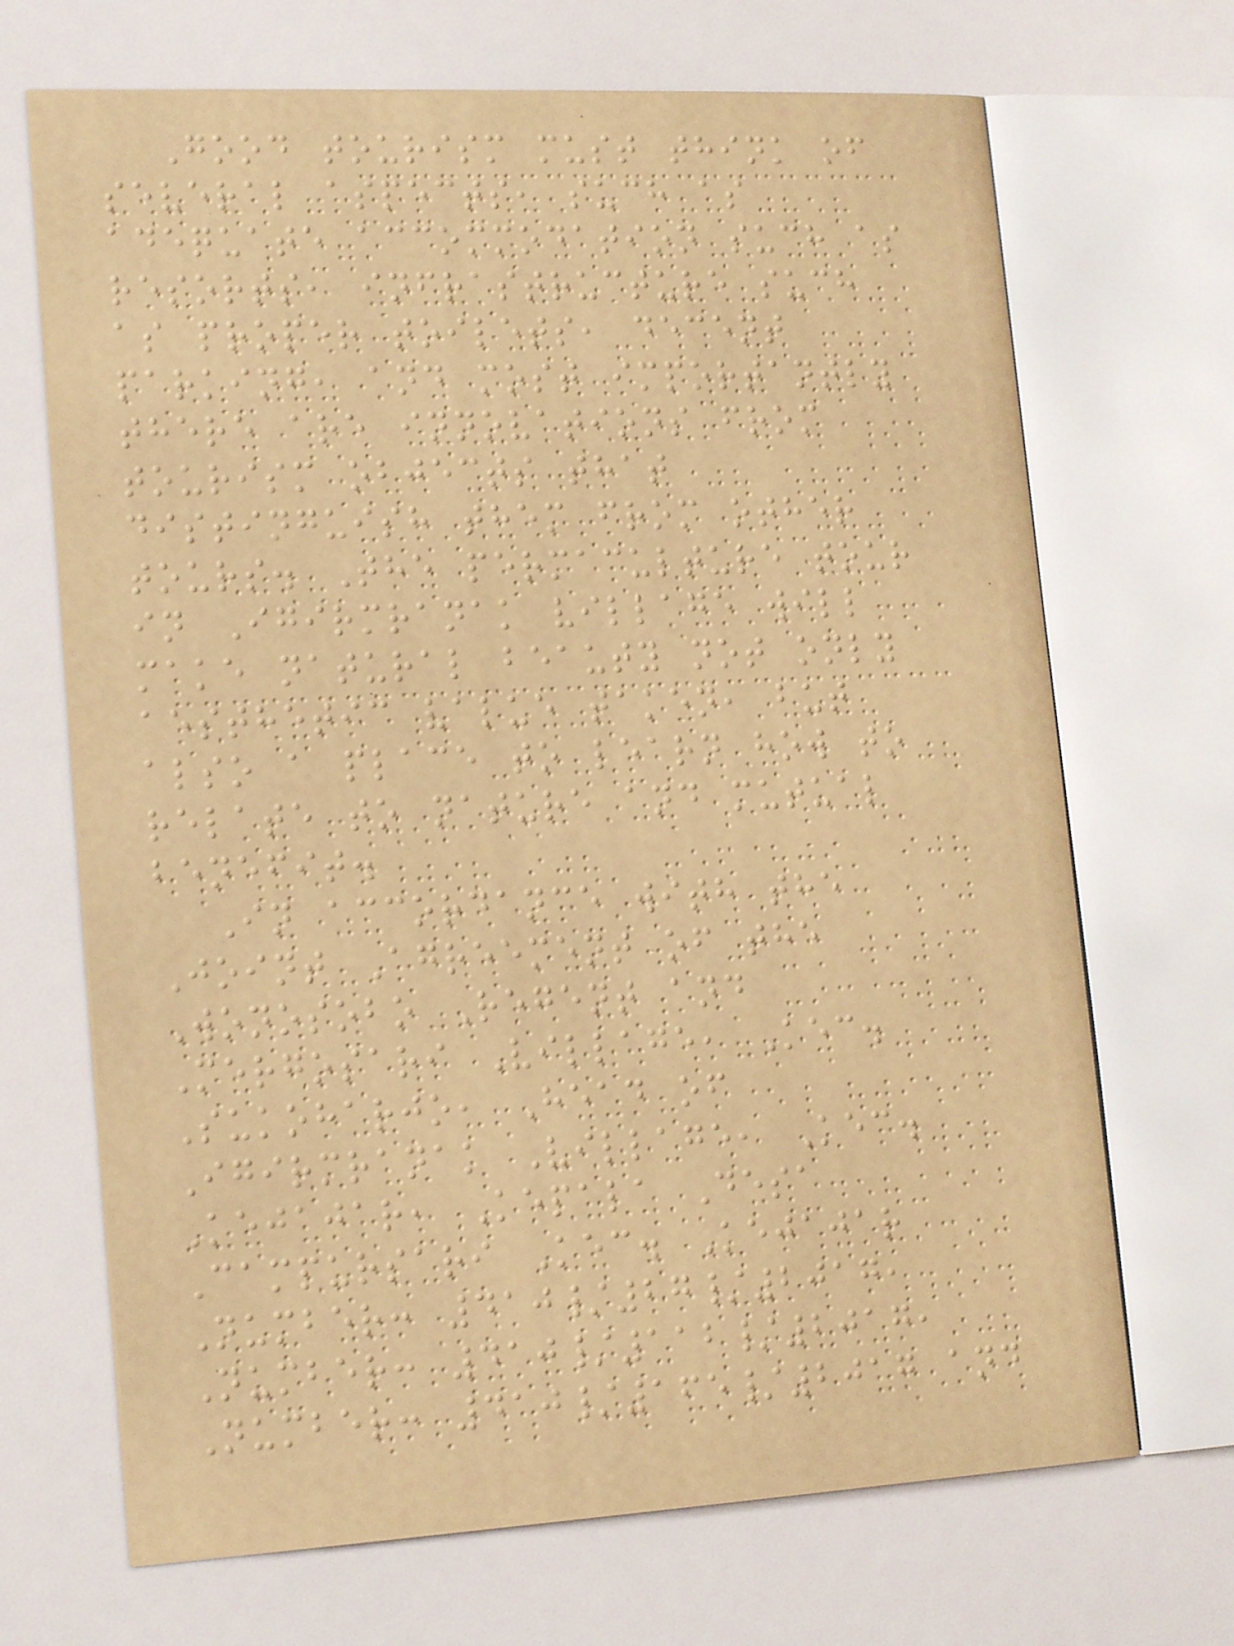Good tourism must think of
several aspects, such as
adequate accommodation such as
resorts, infrastructure such
as proper toilets, decent
parking, and most importantly
there are innovations from
tourism objects that
distinguish them from other
tours. The permaculture tour
in Igirmranak village will
make natural beauty not only
aesthetic value taken, but
also a place to learn how to
relate to nature and mutual
benefit.
In accordance with the
Joint Agreement of the
Wonosobo Regent and
Mergosari Village, Kec.
Sukoharjo, Head of
Igirmranak Village, Kec.
Kejajar, Kepala Desa
Campursari Kec. Kejajar
Number: 410/27/2017,
Number: 410/112/2017,
Number: 410/165/2017 and
